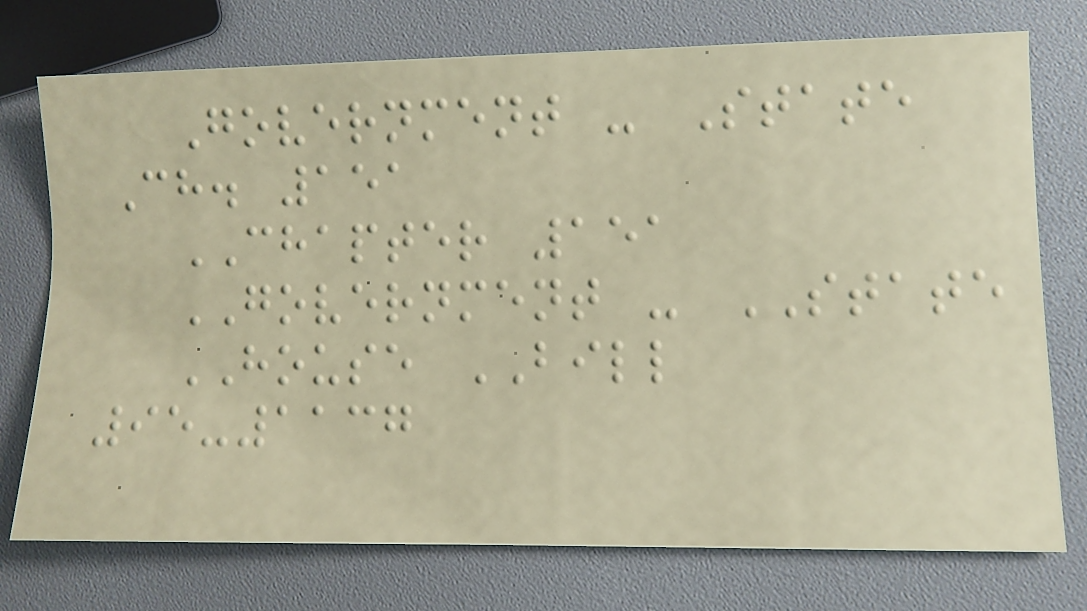Government - State
Ch. 151
CHAPTER 151
GOVERNMENT - STATE
HOUSE BILL
95-1137
